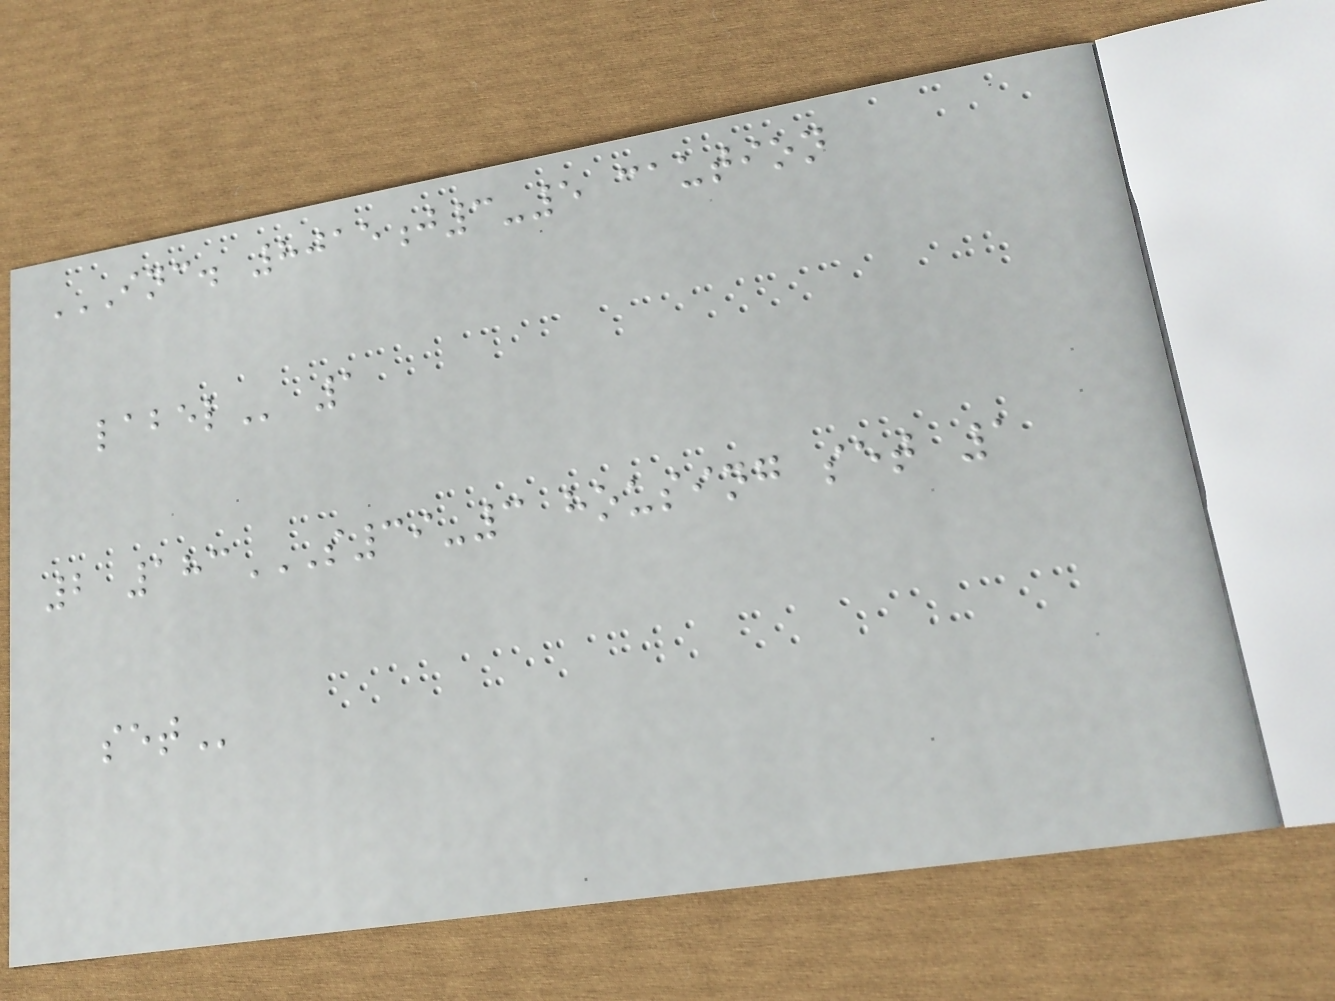INC. 8015J3-5 CAUTION
LABEL 1
2 183S39-3 HOUSING SET 1
SET
